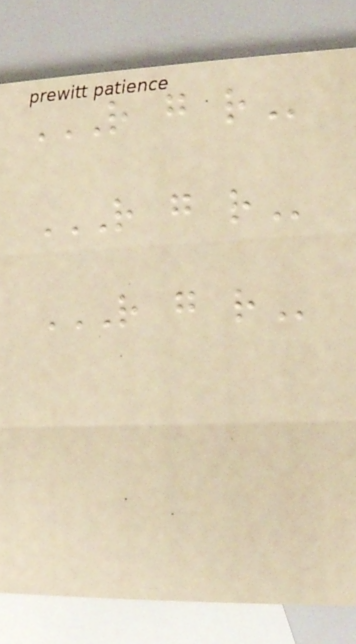R G R
R G R
R G R
